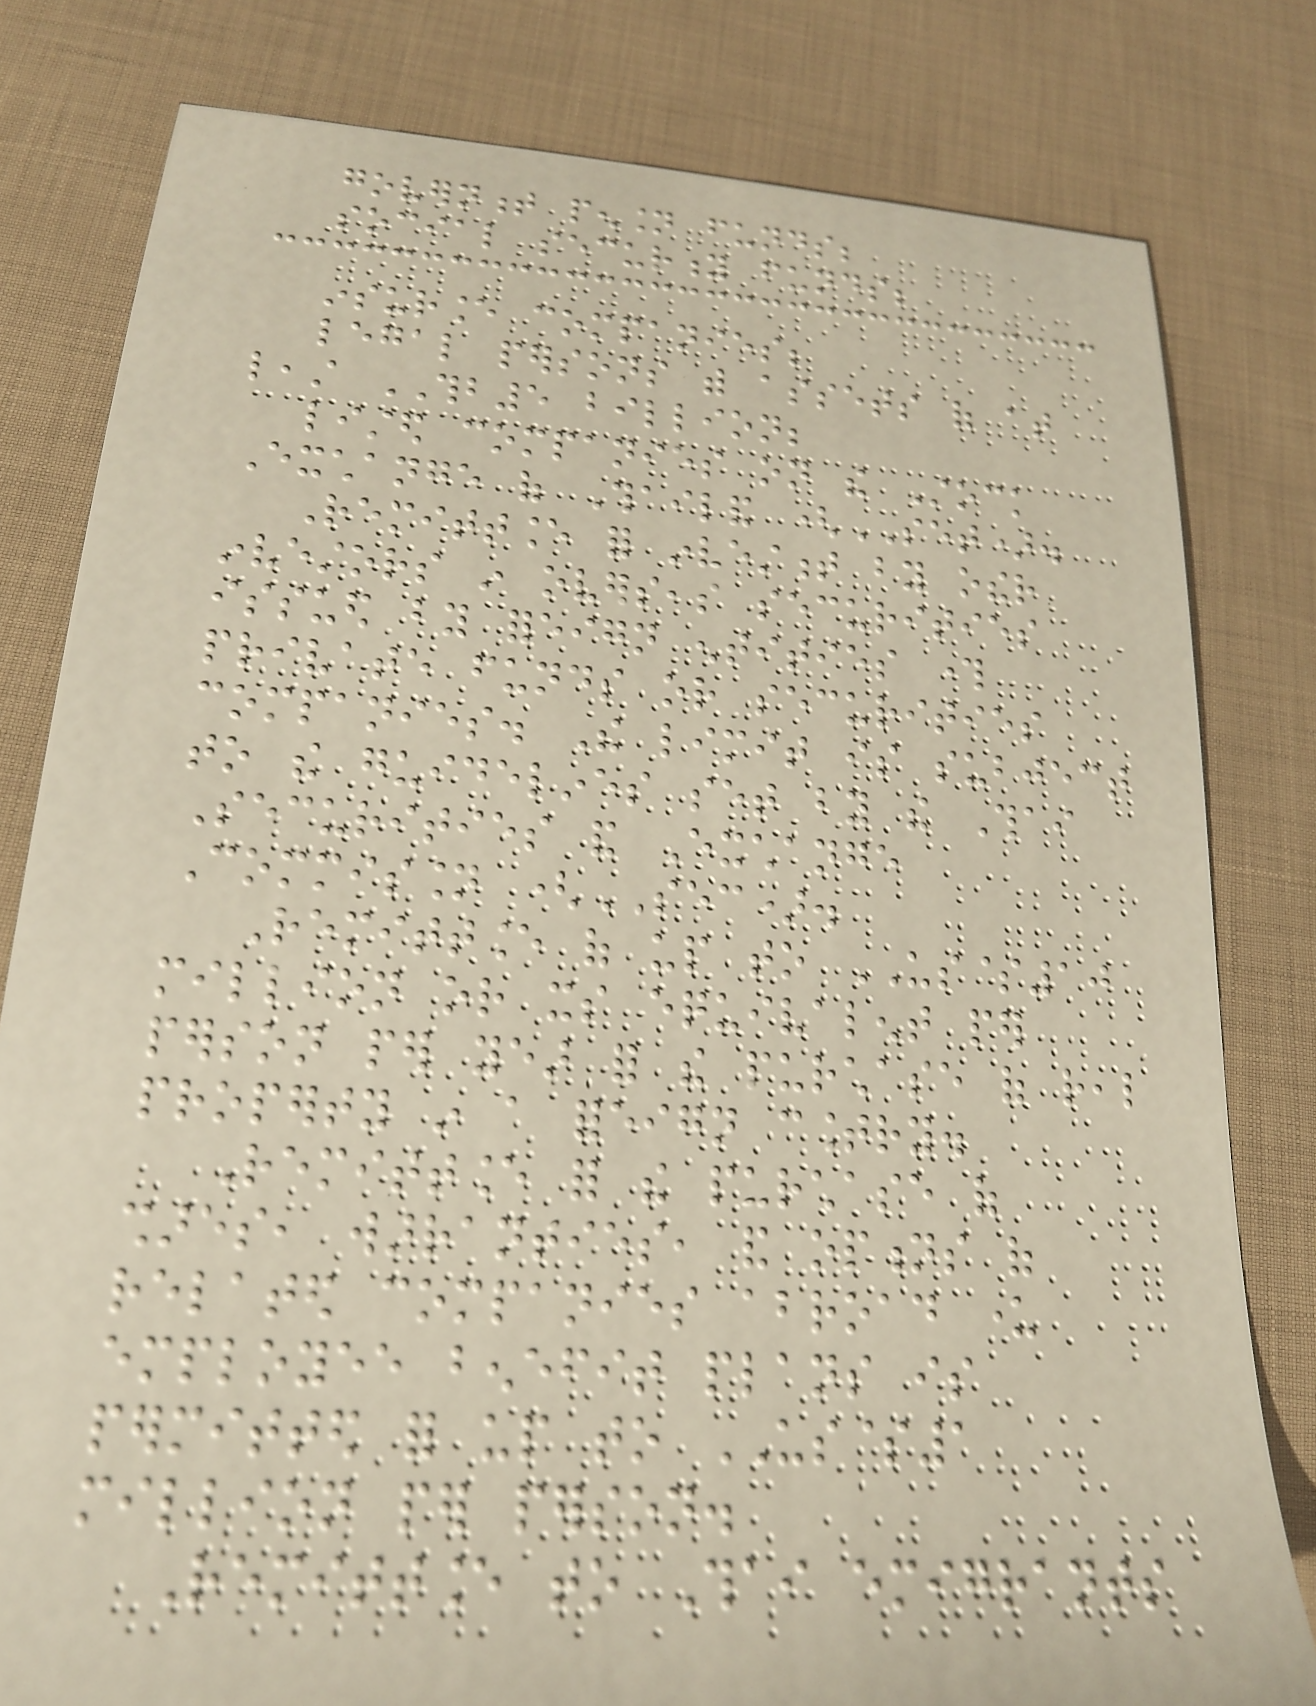government pension funds;
social security funds;
insurance companies;
legal persons with assets of at
least THB5 billion;
listed companies on the Stock
Exchange of Thailand (SET).
Remittance for investment by other
investors in overseas securities
issued by foreign entities through
private funds or securities
companies. The limit is subject
to the guidelines set by the Thai
Securities and Exchange
Commission (SEC).
Remittance of up to US$10
million or its equivalent per
person per year for the purchase of real
property in a foreign country.
Remittance for the purchase of
shares, warranties, and options of
related companies abroad under
employee benefit plans is
permitted for up to US$1
million per person.
Remittance to Thai emigrants
